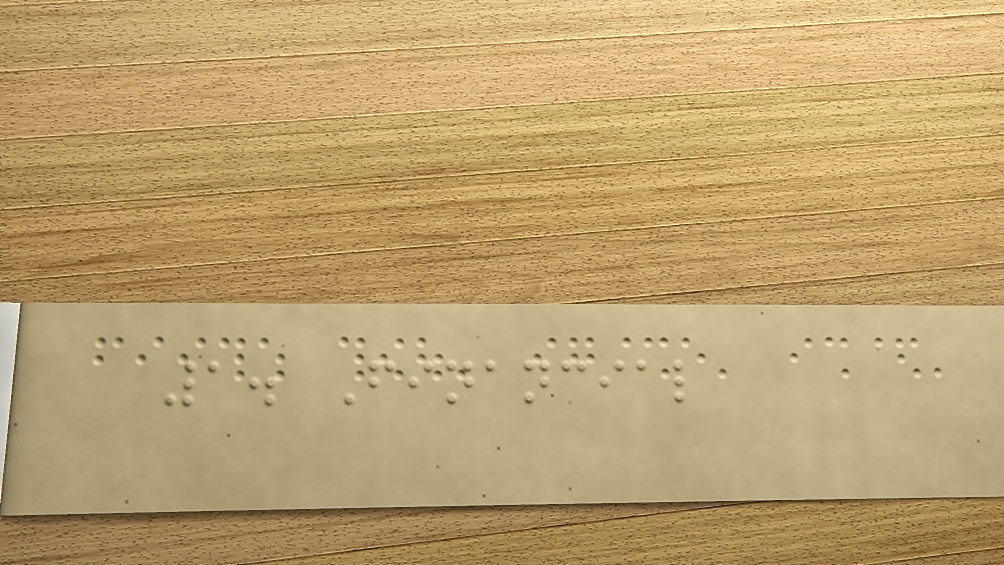1. Financial
